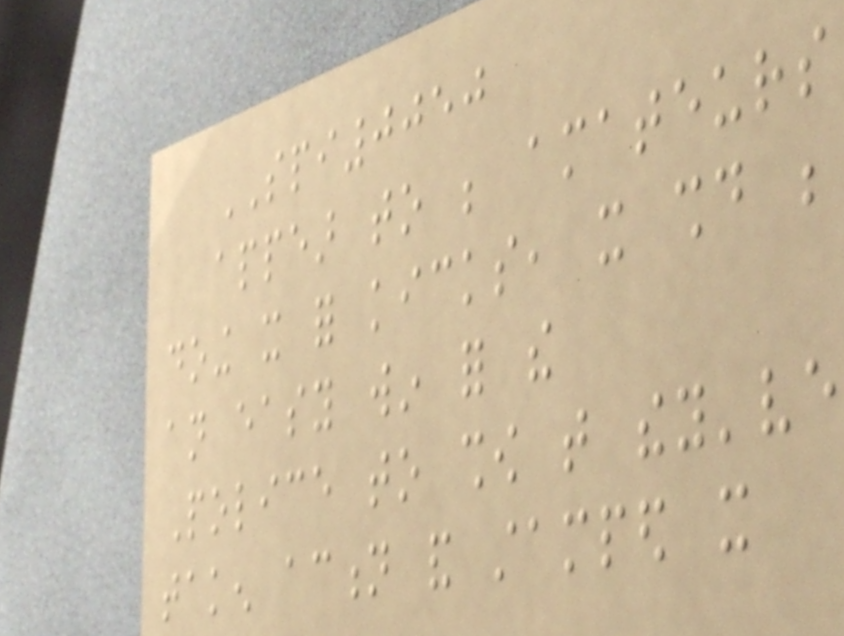SPI0050
appear to be amateurs
doing it for kicks, it should be
an easy win for the
Police to show that they've
taken action and stamped it
